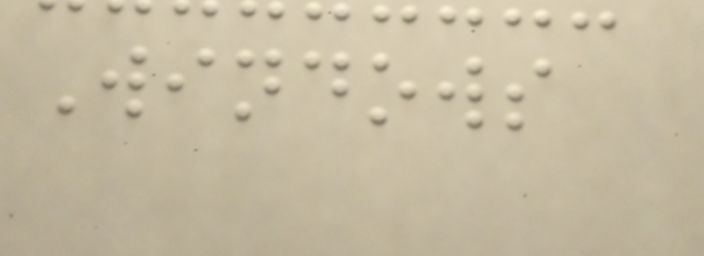Windows
